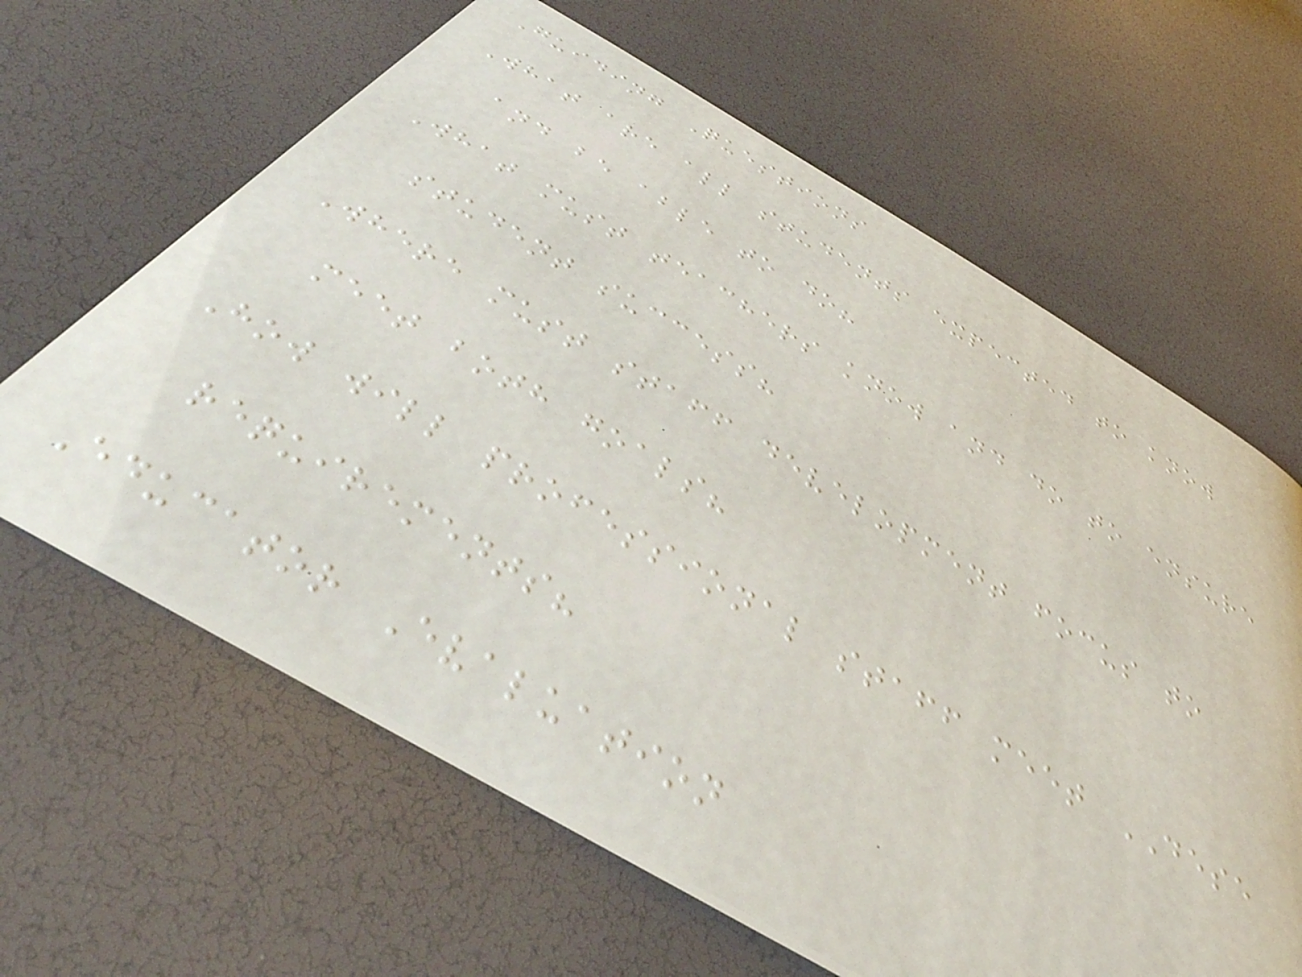Guiding Questions
What are all students expected to know
and be able to do?
What must teachers know and do to ensure
student success?
Where must staff development focus to
meet both goals?
How will professional staff meet DESE
requirements?
Educator Evaluation
